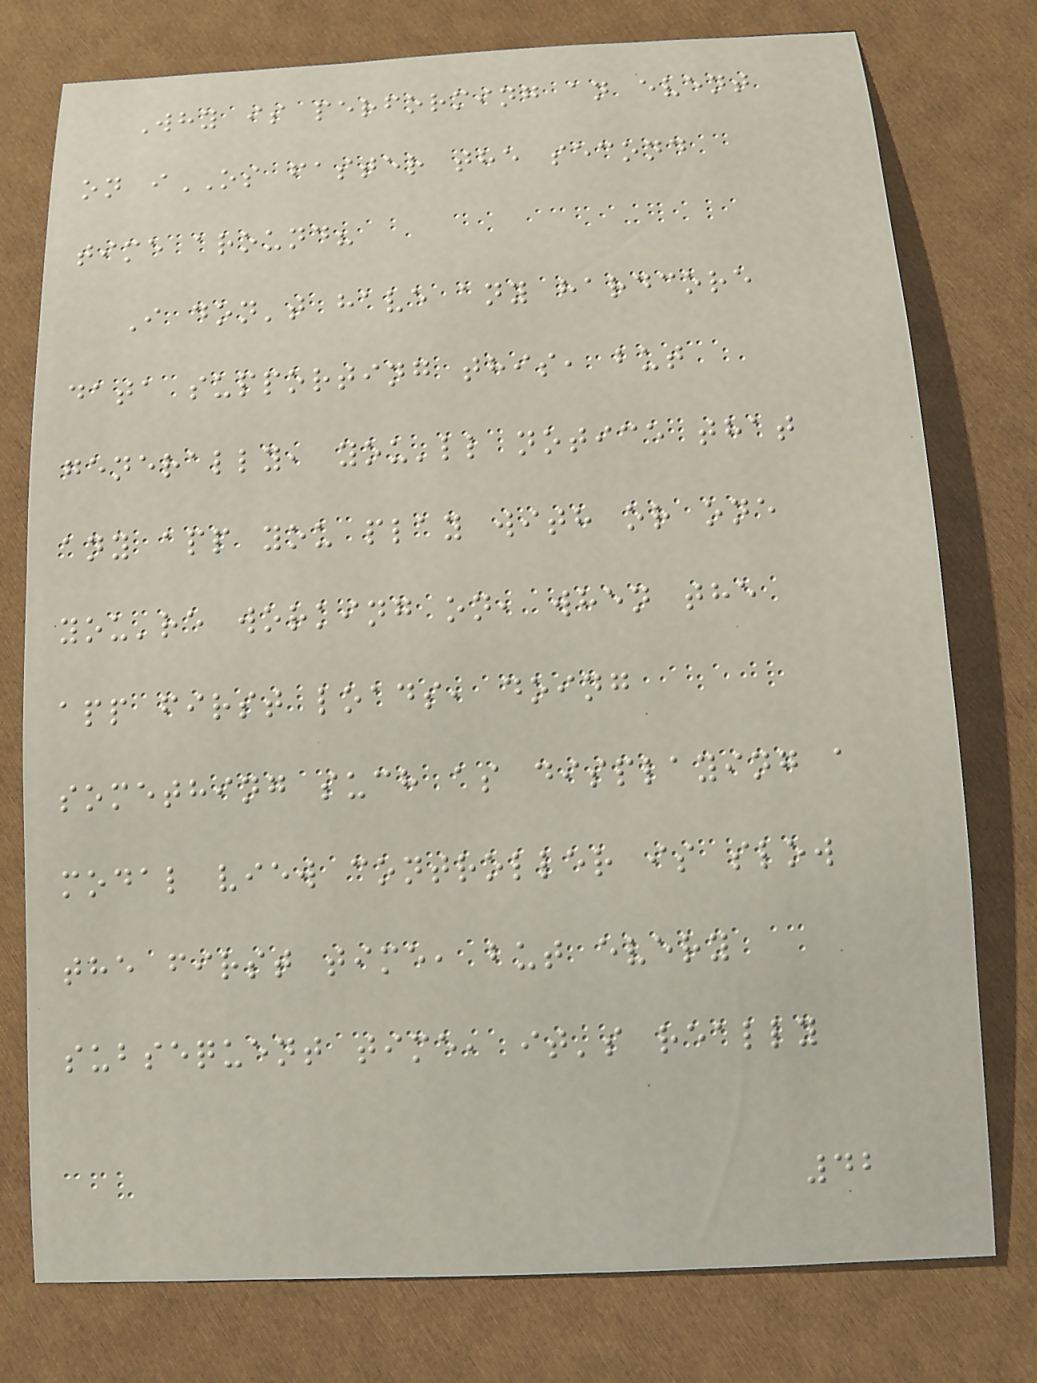Why is performing an event
on iOS faster the second
time around?
I don't have any hardcore
data supporting this, but
generally, you'll notice that
any app you play with or one
you're working on, when the
app first loads, doing
something such as displaying a
modal view controller is slow
the first time, but every
subsequent time, it's really
42
